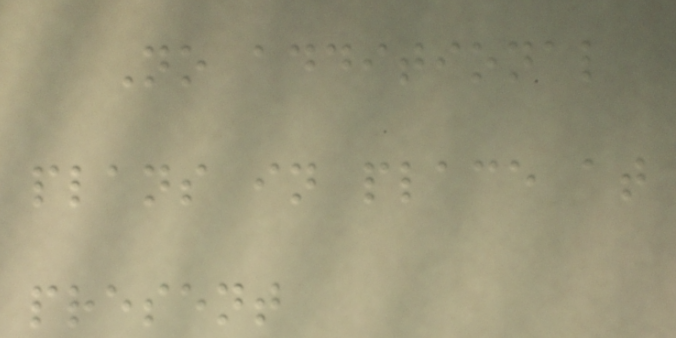No additional
plans in place at
present
